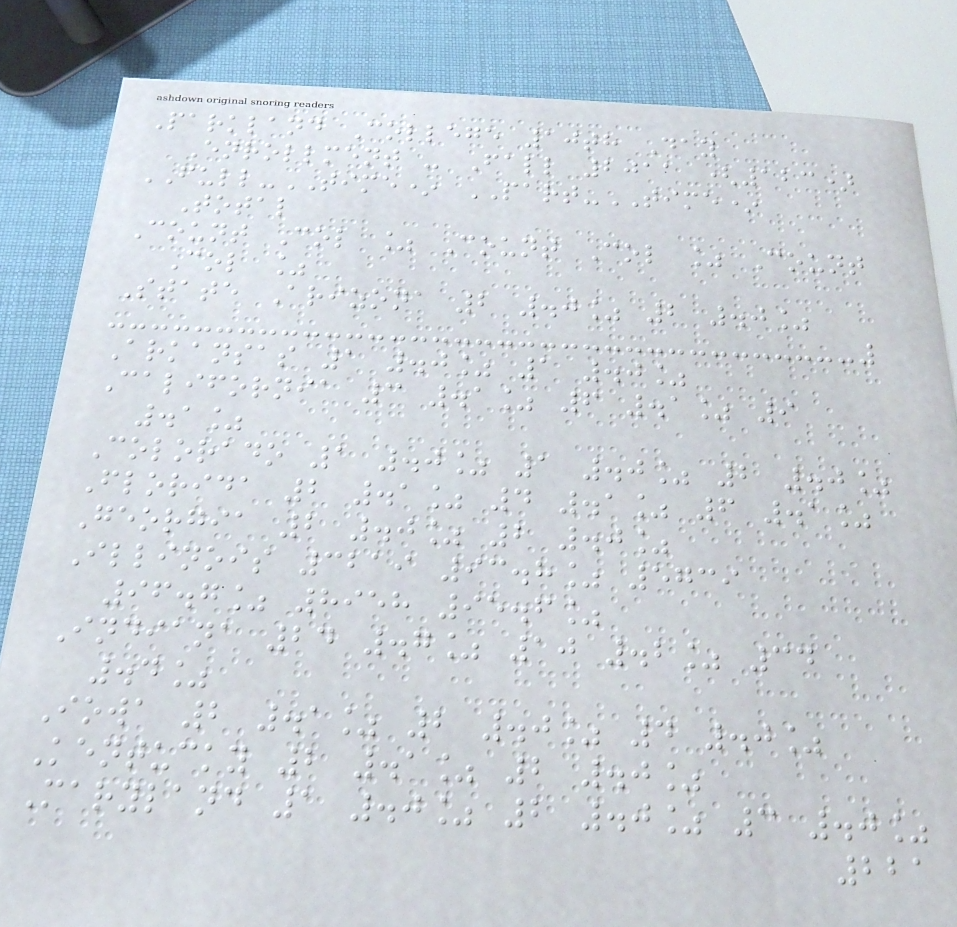Parkland College 10th Day
Enrollment - Fall 2011 (123)
FULL-TIME* PART-TIME*
Total
Count Col % Count Col % Count
Col %
State Arizona 2 .0% 2 .0%
Arkansas 1 .0% 1 .0%
California 3 .1% 6 .1% 9
.1%
Colorado 1 .0% 1 .0% 2 .0%
Florida 2 .1% 4 .1% 6 .1%
Georgia 2 .0% 2 .0%
Illinois 3219 93.8% 5739
96.7% 8958 95.6%
Indiana 24 .7% 10 .2% 34
.4%
Iowa 2 .1% 2 .0% 4 .0%
Kentucky 2 .1% 2 .0%
Maryland 1 .0% 2 .0% 3 .0%
221
